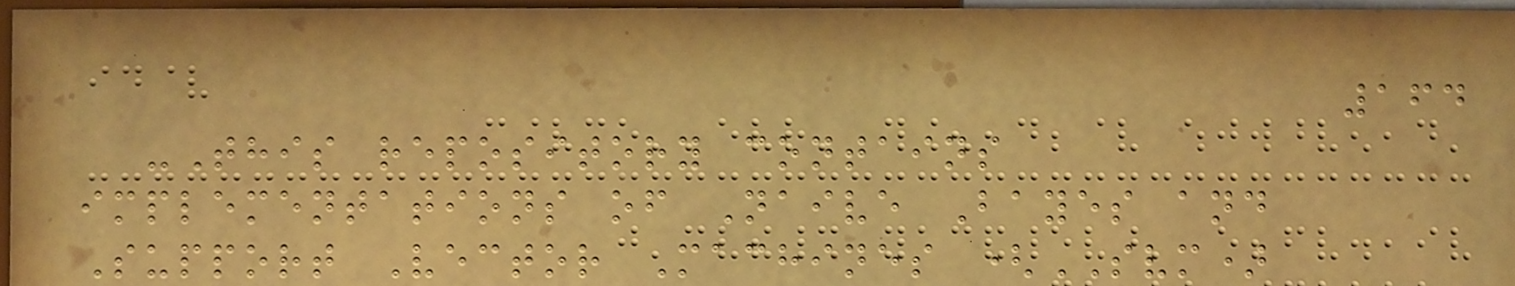164
-This repository contains
implementations of Naive Bayes and
Support Vector Machines (SVM)
